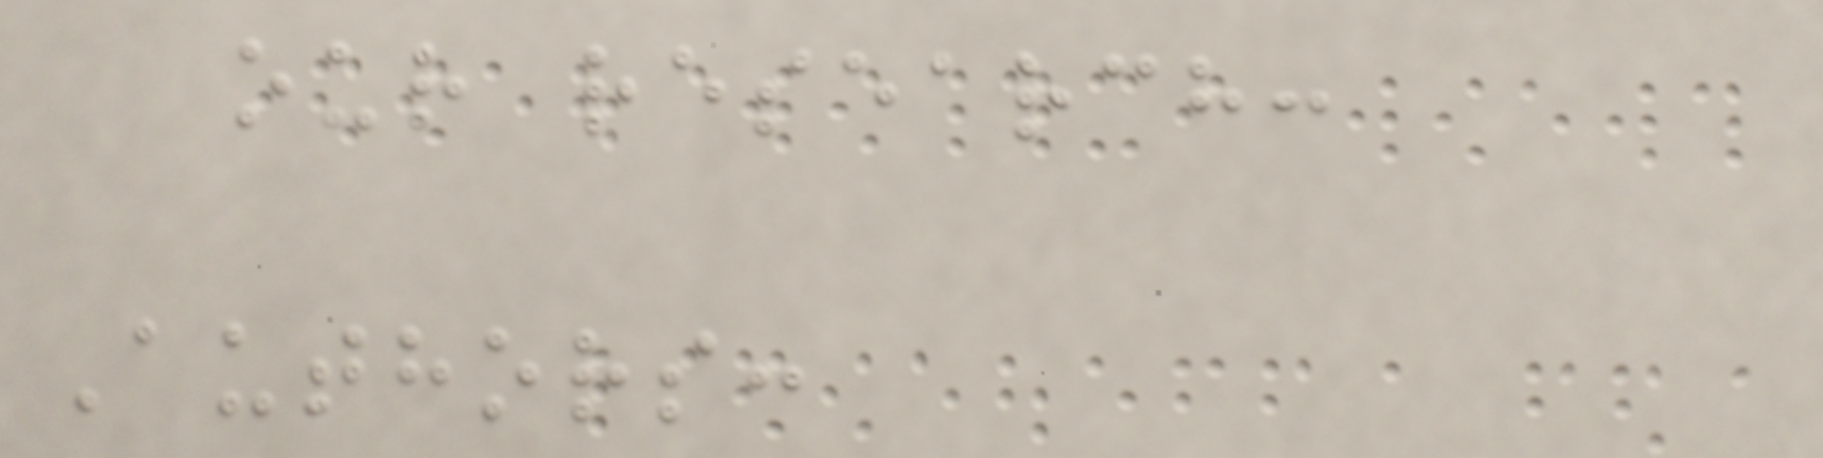our research:
Authors:
